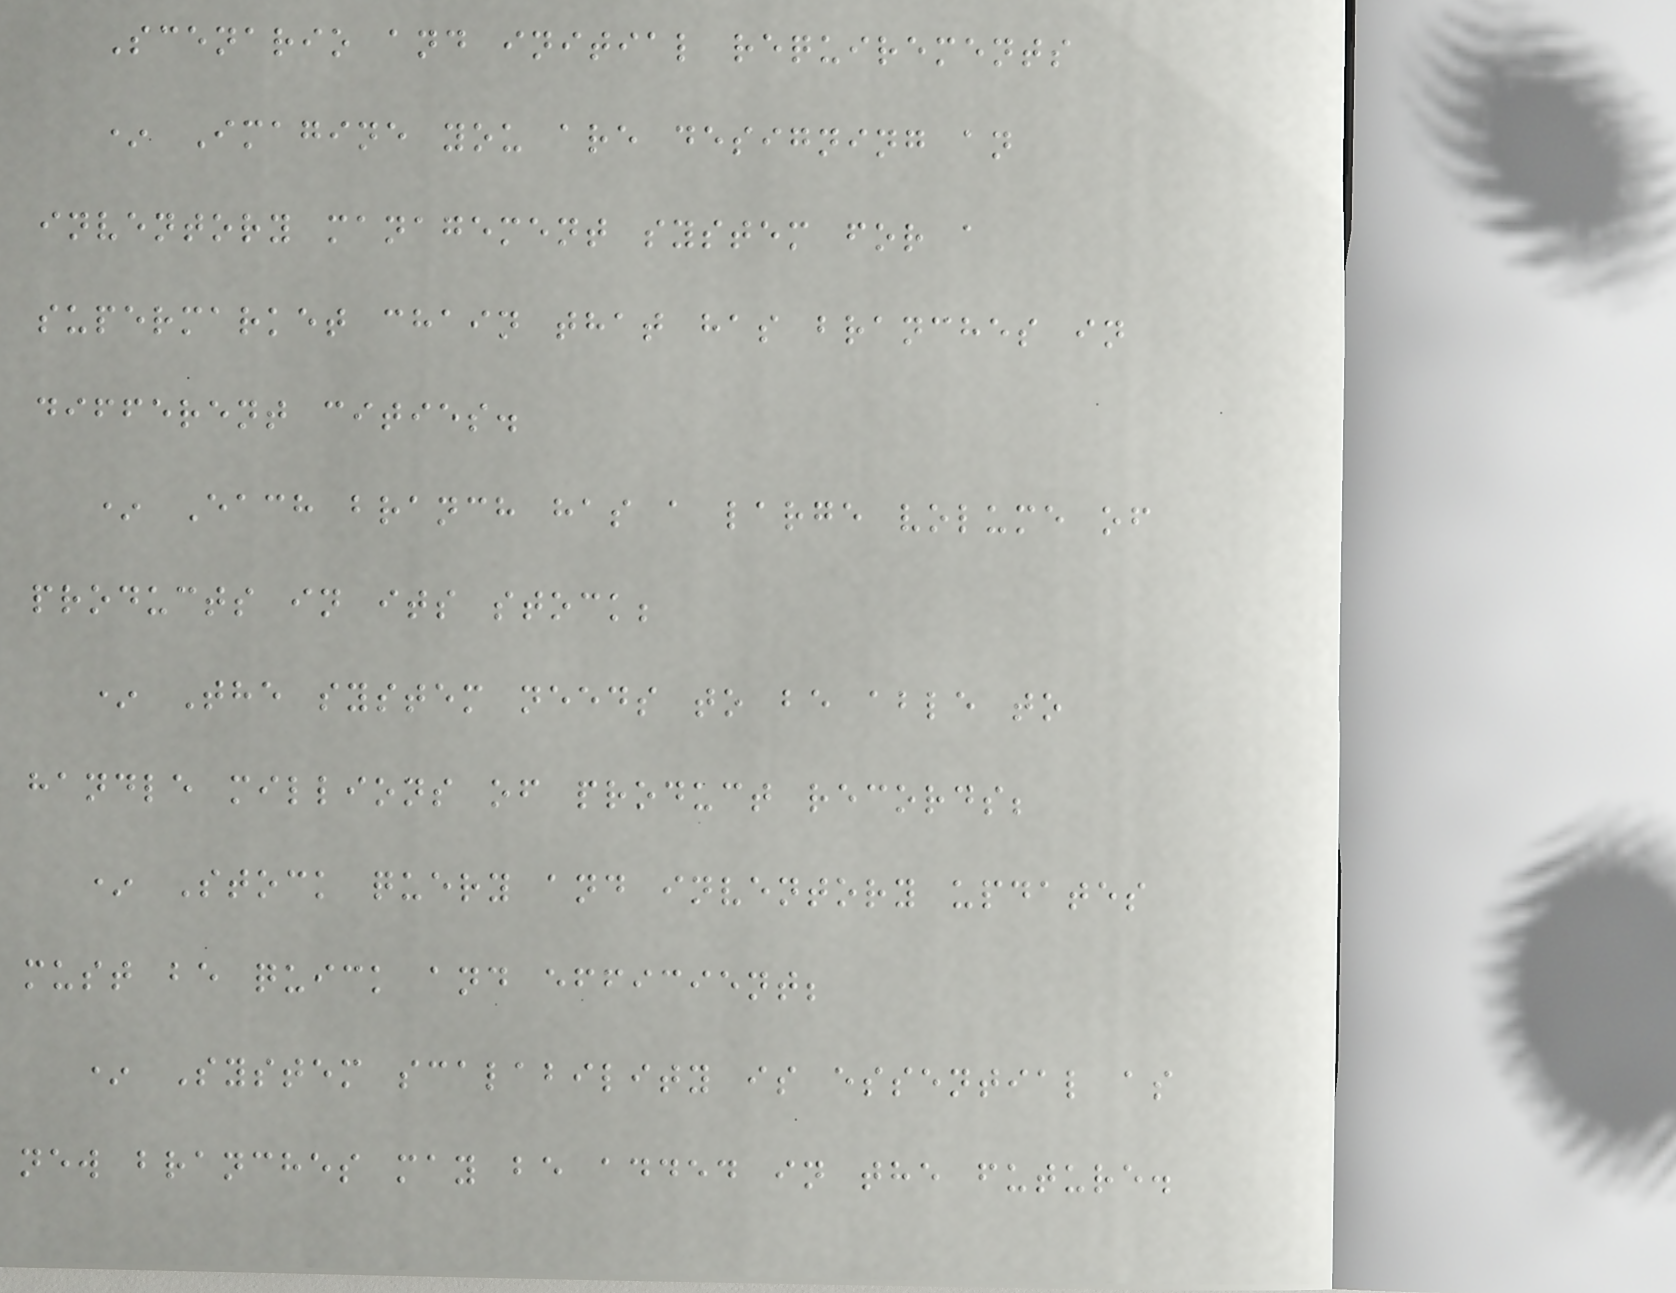Scenario and initial requirements
* Imagine you are designing an
inventory management system for a
supermarket chain that has branches in
different cities.
* Each branch has a large volume of
products in its stock;
* The system needs to be able to
handle millions of product records;
* Stock query and inventory updates
must be quick and efficient;
* System scalability is essential as
new branches may be added in the future.
